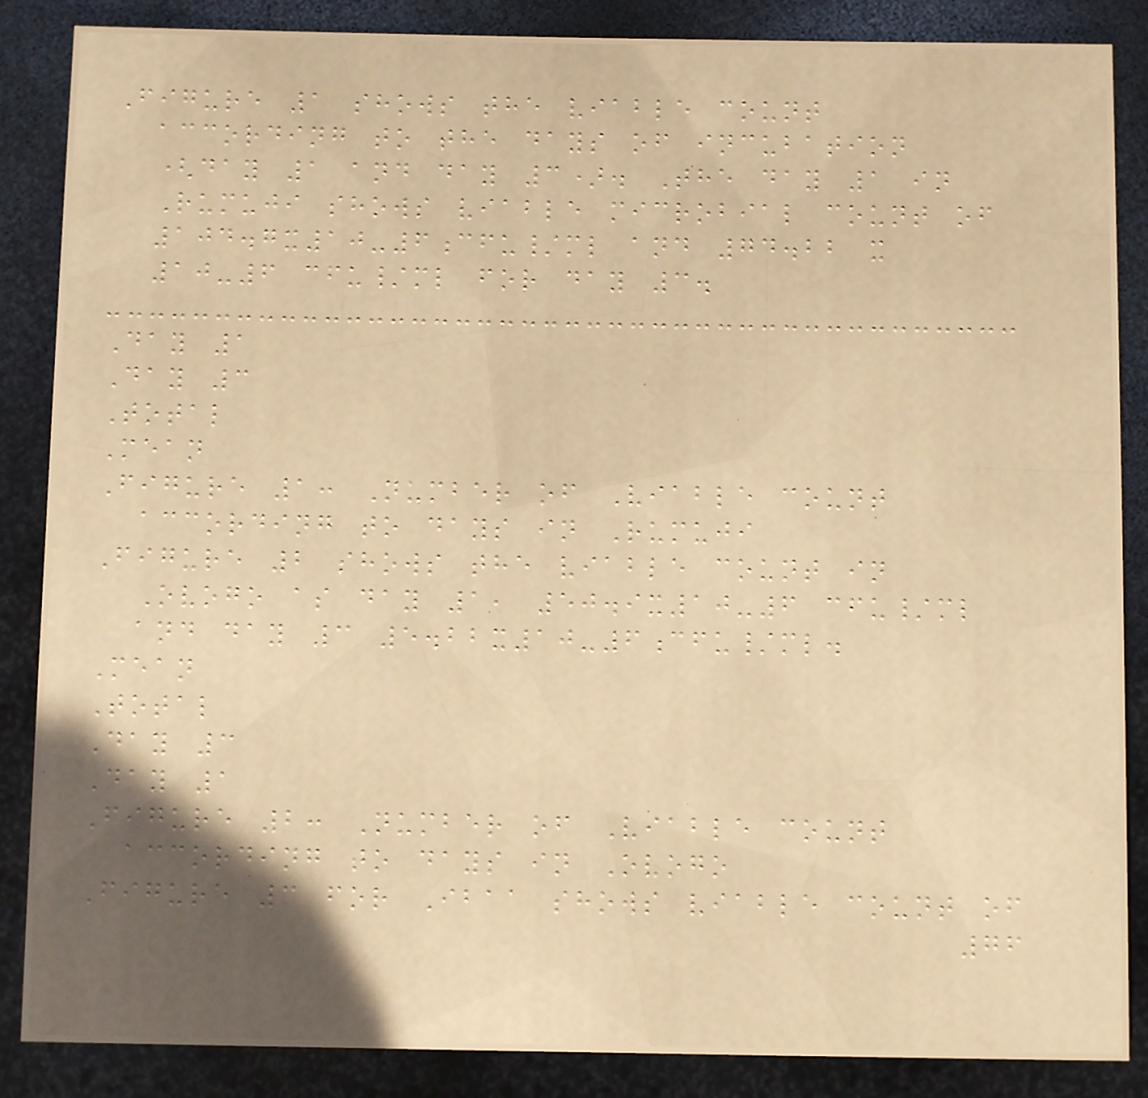Figure 1 shows the viable count
according to the days of incubation
(day 1 and day 3). The day 1 in
Rumuji shows viable microbial count of
104.7x10-6cfu/ml and 74.22 x
10-6 cfu/ml for day 3.
Day 1
Day 3
Total
Mean
Figure 1: Number of Viable count
according to days in Rumuji
Figure 2 shows the viable count in
Ovogo as day 1, 50.9x10-6 cfu/ml
and day 3 5.22x10-6cfu/ml.
Mean
Total
Day 3
Day 1
Figure 2: Number of Viable count
according to days in Ovogo
Figure 3 for Ibaa shows viable count of
76
